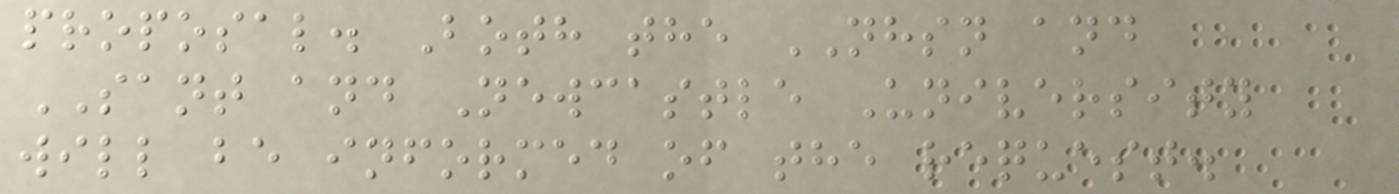proposal. Both the NHSN and
SANT and Newcastle University
will be informed of the request.
